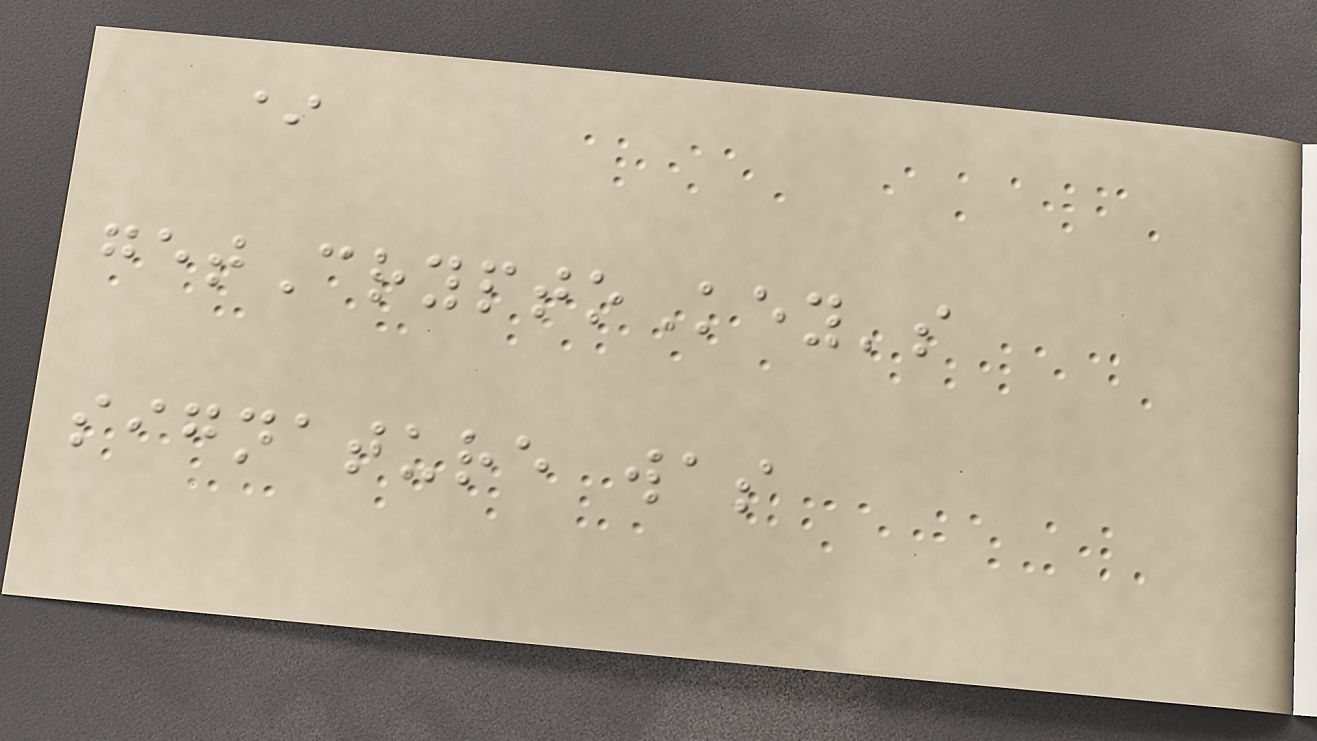*
getCryptoKey's
signature was
